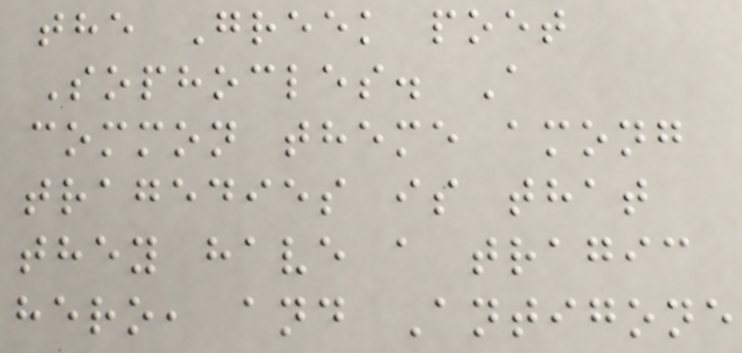the Greek poet
Sophocles. A
common theme among
tragedies is that
they have a tragic
hero, and Antigone
